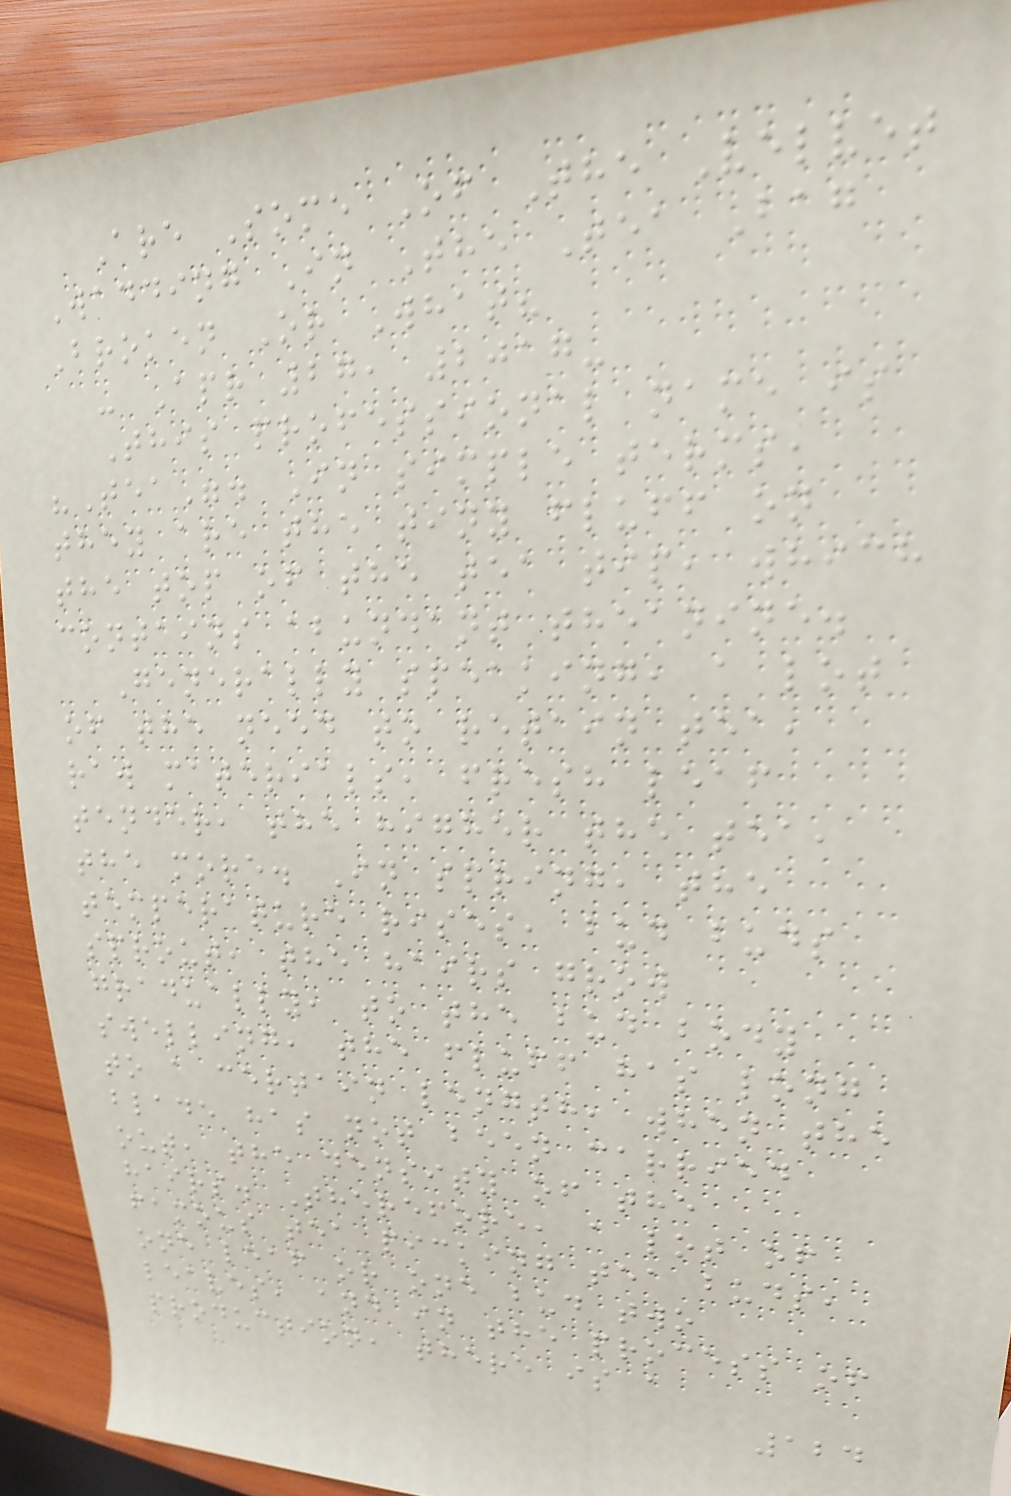Are Some Of The Velvet
Wadding In The Tea Bag
Broken Or What?
- Apr 27, 2017-
This professional name is
"Tea". In simple terms,
they are the tiny fluff on
the top of the tea tip, which
contains abundant theanine.
Generally speaking, a lot
of the need to retain tea,
raw materials, fresh leaf
tender, the higher the tea,
the more. In spring, the
temperature rises, bud buds
sprout, the hairs grow
gradually, to the bud body
swelling, the fluff has long
to a certain length, when the
blade has not been carried
out, the density of the
hairs. Therefore, a lot of
famous tea picking tea buds,
one leaf or one bud two
leaves, and in the process of
production, there is a
124
